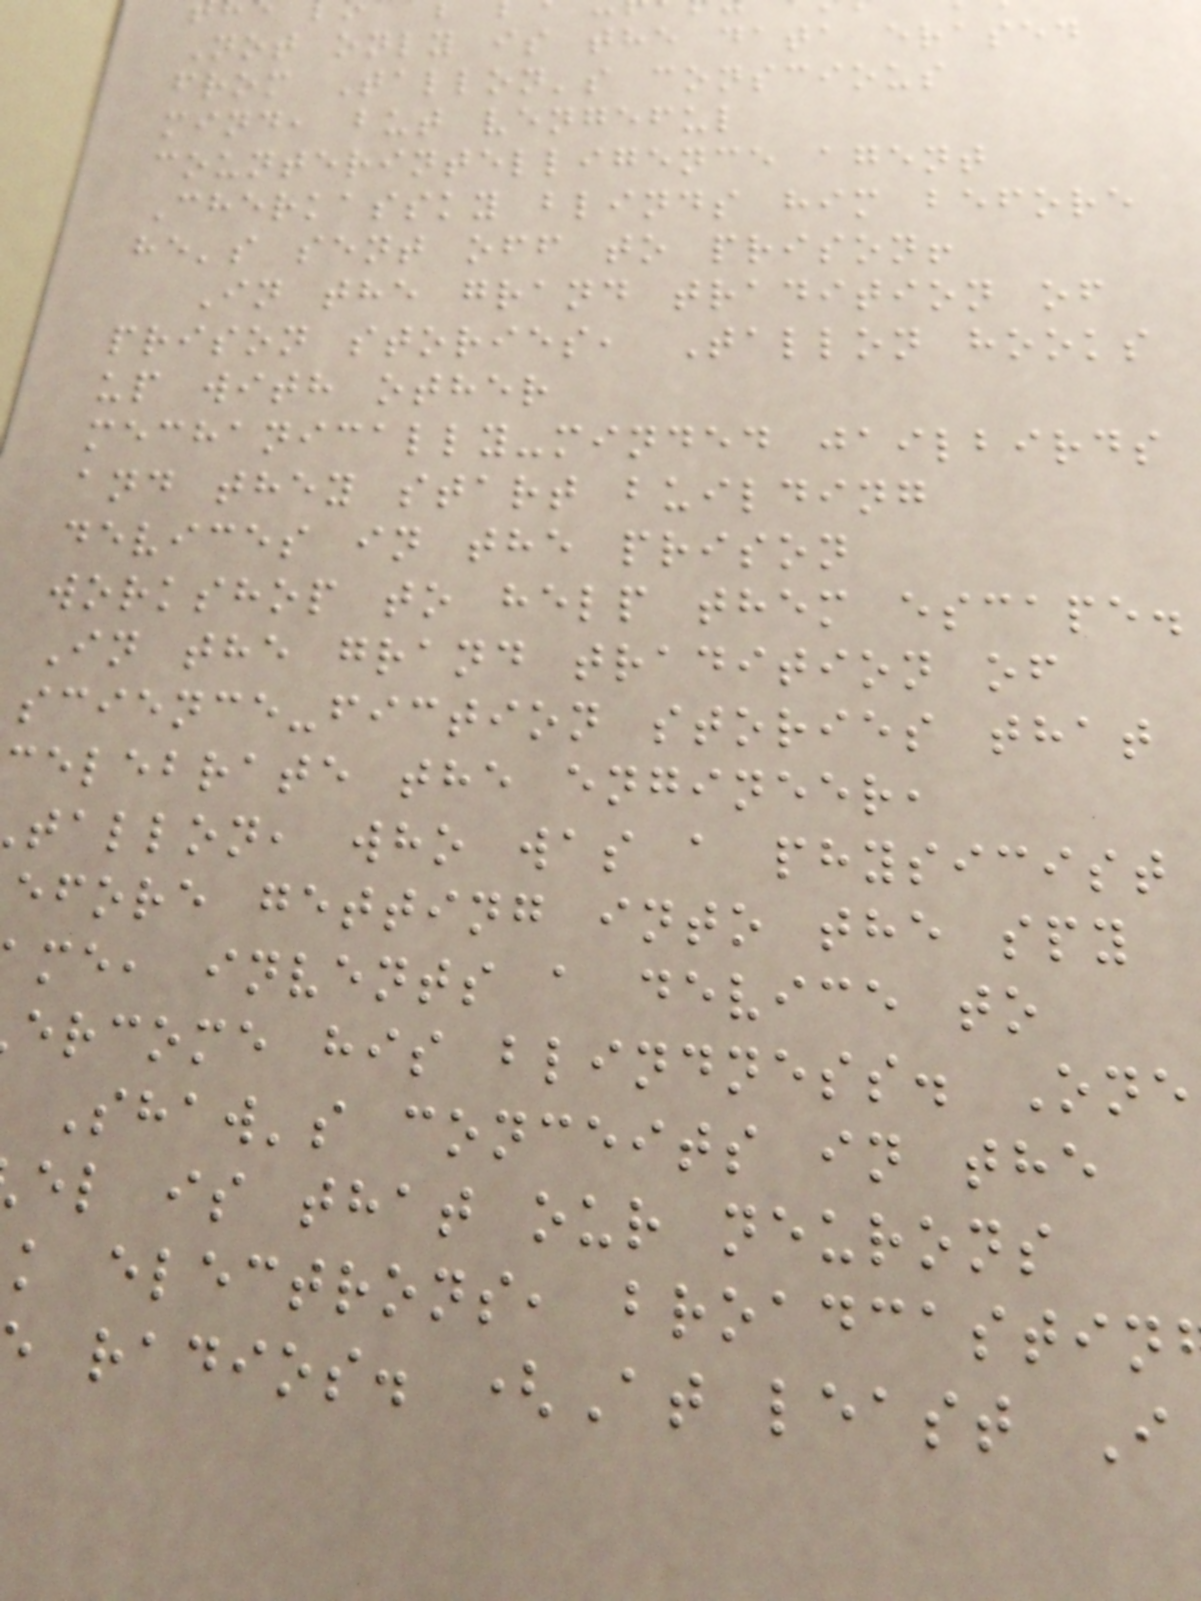Not only is the data erased
from Tallon's conscious
mind, but vengeful
counterintelligence agent
Cherkassky blinds him before
he's sent off to prison!
In the grand tradition of
prison stories, Tallon hooks
up with other
mechanically-minded jailbirds
and they start building
devices in the prison
workshop to help them escape.
In the grand tradition of
science-fiction stories that
celebrate the engineer,
tallon, who was a physicist
efore getting into the spy
me, invents a device to
ercome his blindness. One
Shaw's conceits in the
el is that our neurons
k electrons, broadcastin
radios. (At least I
